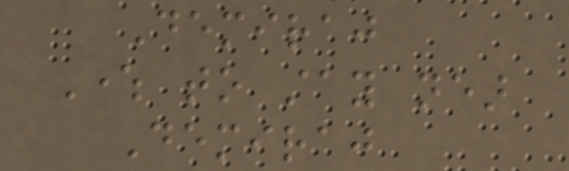Demiraj
Where to stay near
Demiraj
